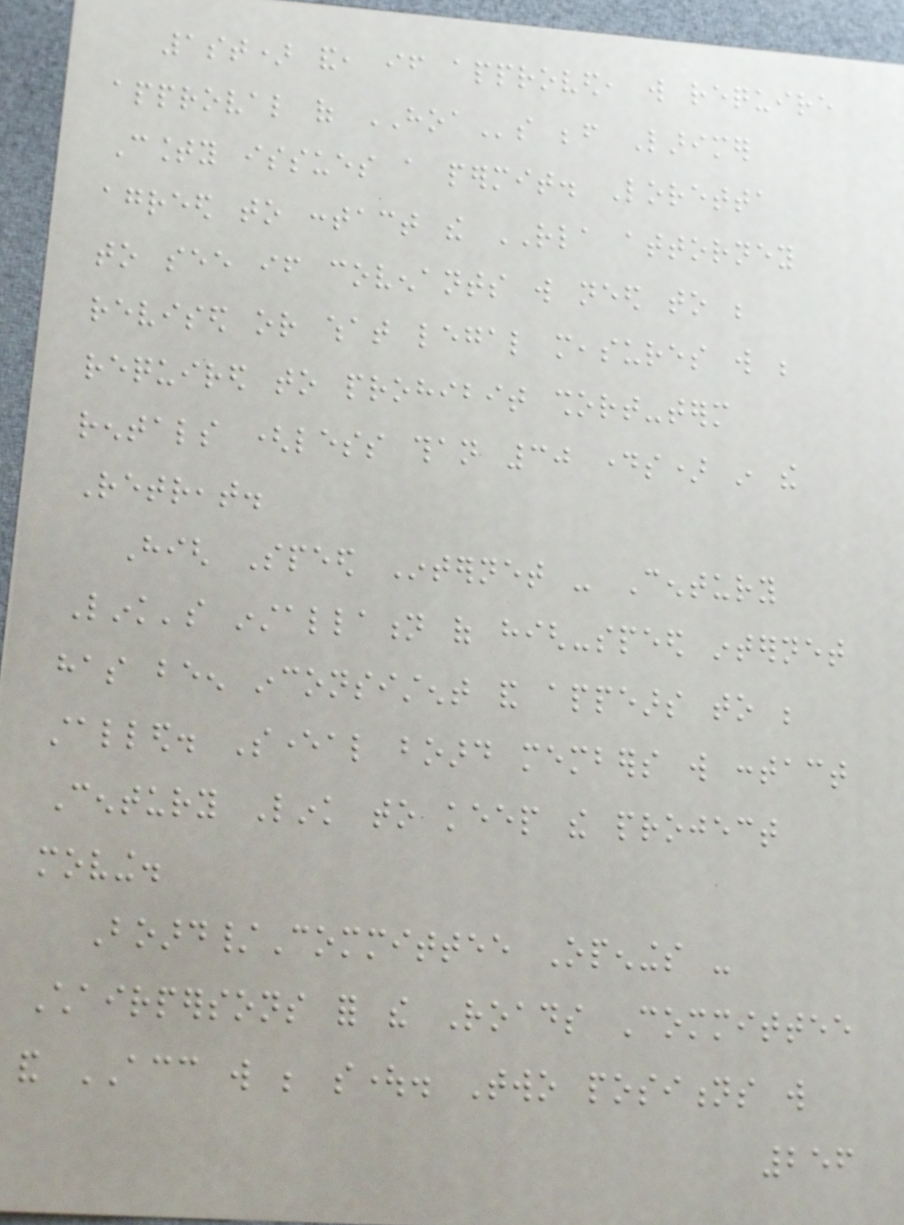1st) and, if approved, will require
approval of HOAs before Larimer
County issues a permit. Loretta
agreed to contact the RLA attorney
to see if covenants will need to be
revised or what legal measures will be
required to prohibit short-term
rentals (less than 30 days) in the
Retreat.
High Speed Internet - Century
Link's installation of high-speed internet
has been inconsistent and appears to be
stalled. Several board members will contact
Century Link to keep the project
moving.
Board/Committee Openings -
Chairpersons for the Roads Committee
and ACC will be sought. Two positions will
256
